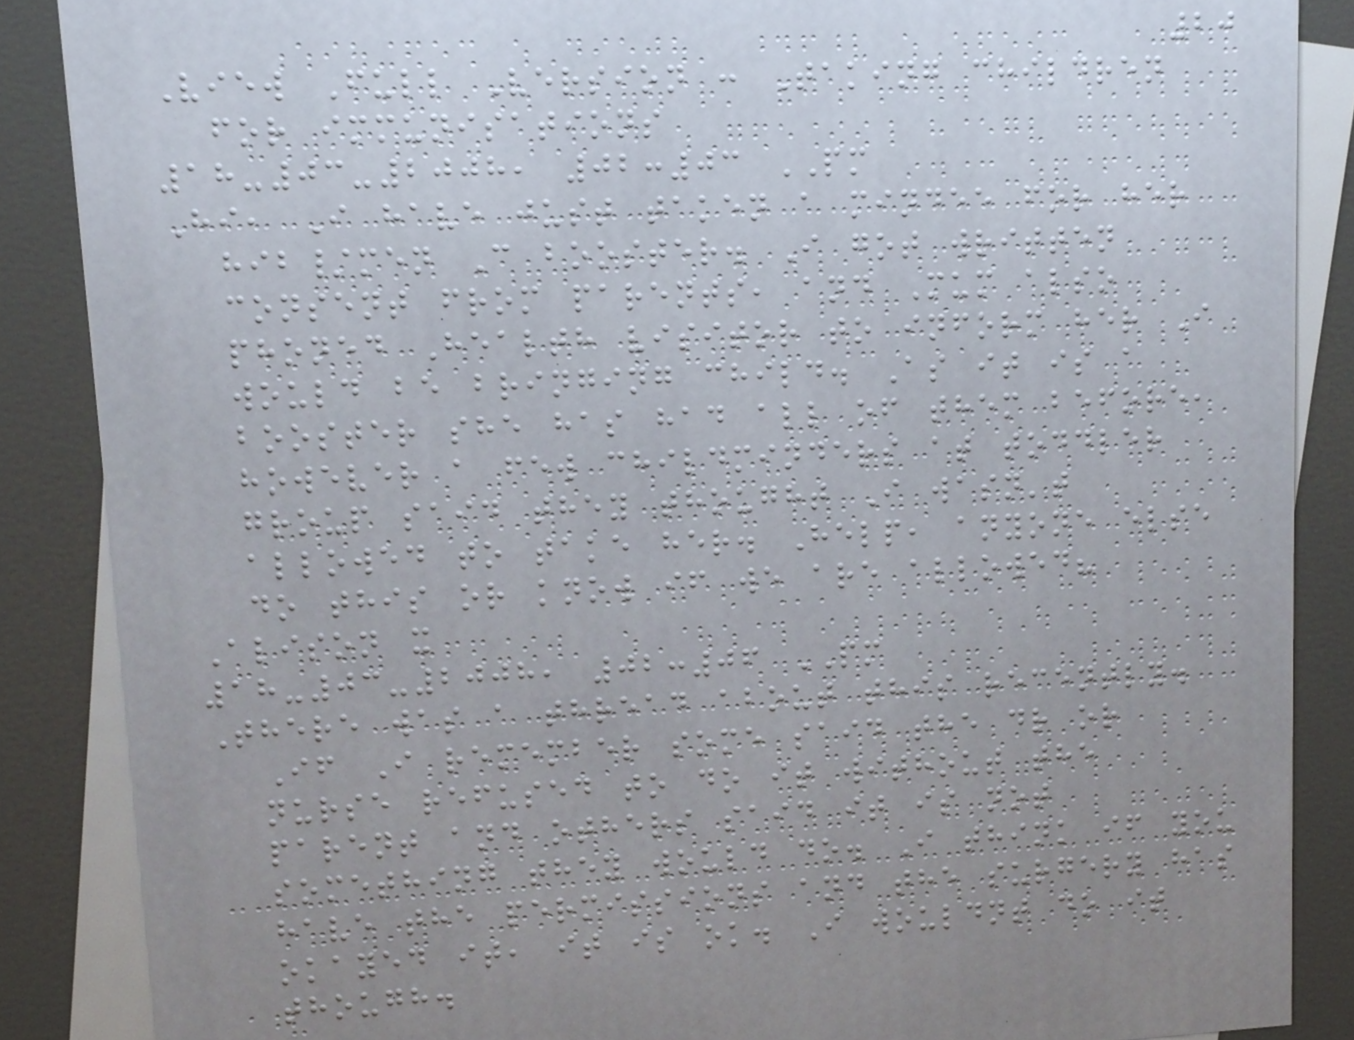20
View Full Version : Taking children
for immunisations
18-03-2008, 02:03 PM
Hi, I have just taken a mindee for her
hib/men C booster. I got written
consent from parents, and Mum also
phoned Health visitor to inform her I
would be bringing child. As it is a
booster she has had all of them before,
however a few childminders at toddler
group said they thought I wasn't
allowed to take her. Help, anyone else
do this or know if we are allowed?
Alison x
18-03-2008, 02:06 PM
There was a thread about this recently.
If I remember some said the dr or
nurse refused to do it without the
parent and others said it is not
something they would do. I think if you
have the permissions and the surgery has
okayed it, it is ok. I wouldnt do it
though.
